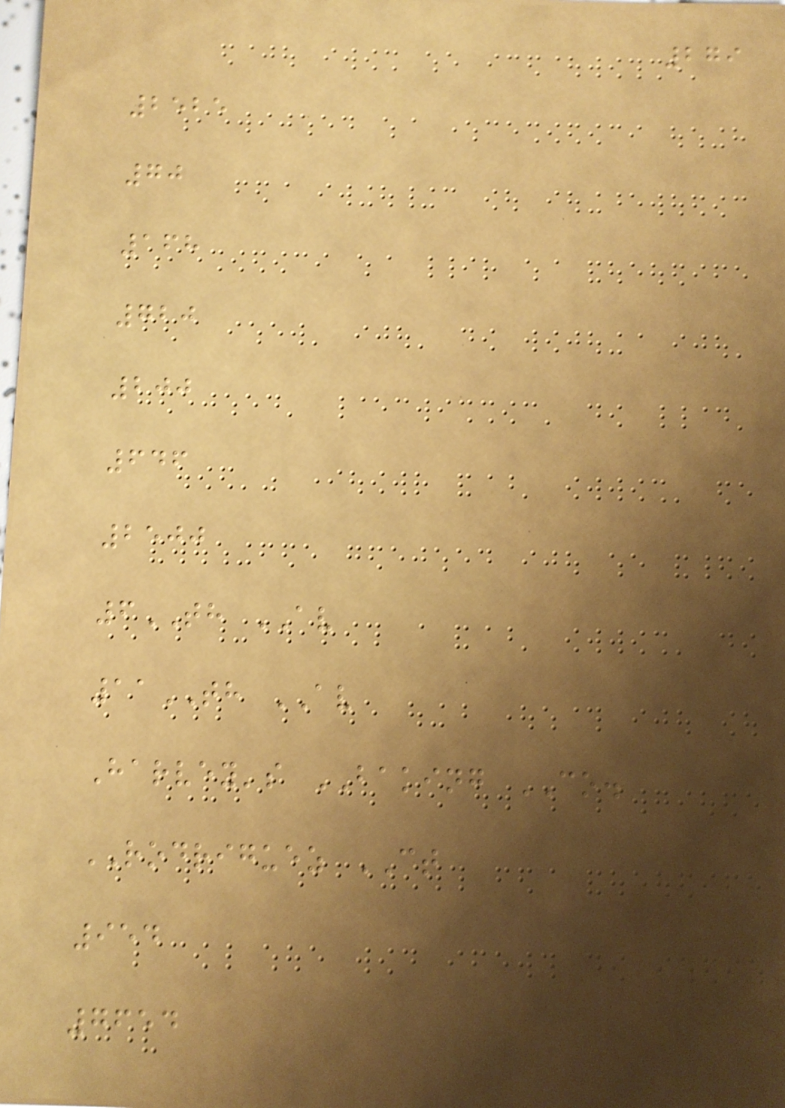279
2525
70
168
720
200
646
2500
6TH AV
11TH AV
Harvey's BAKING CO.
RODRIGUEZ CT
954
7654
